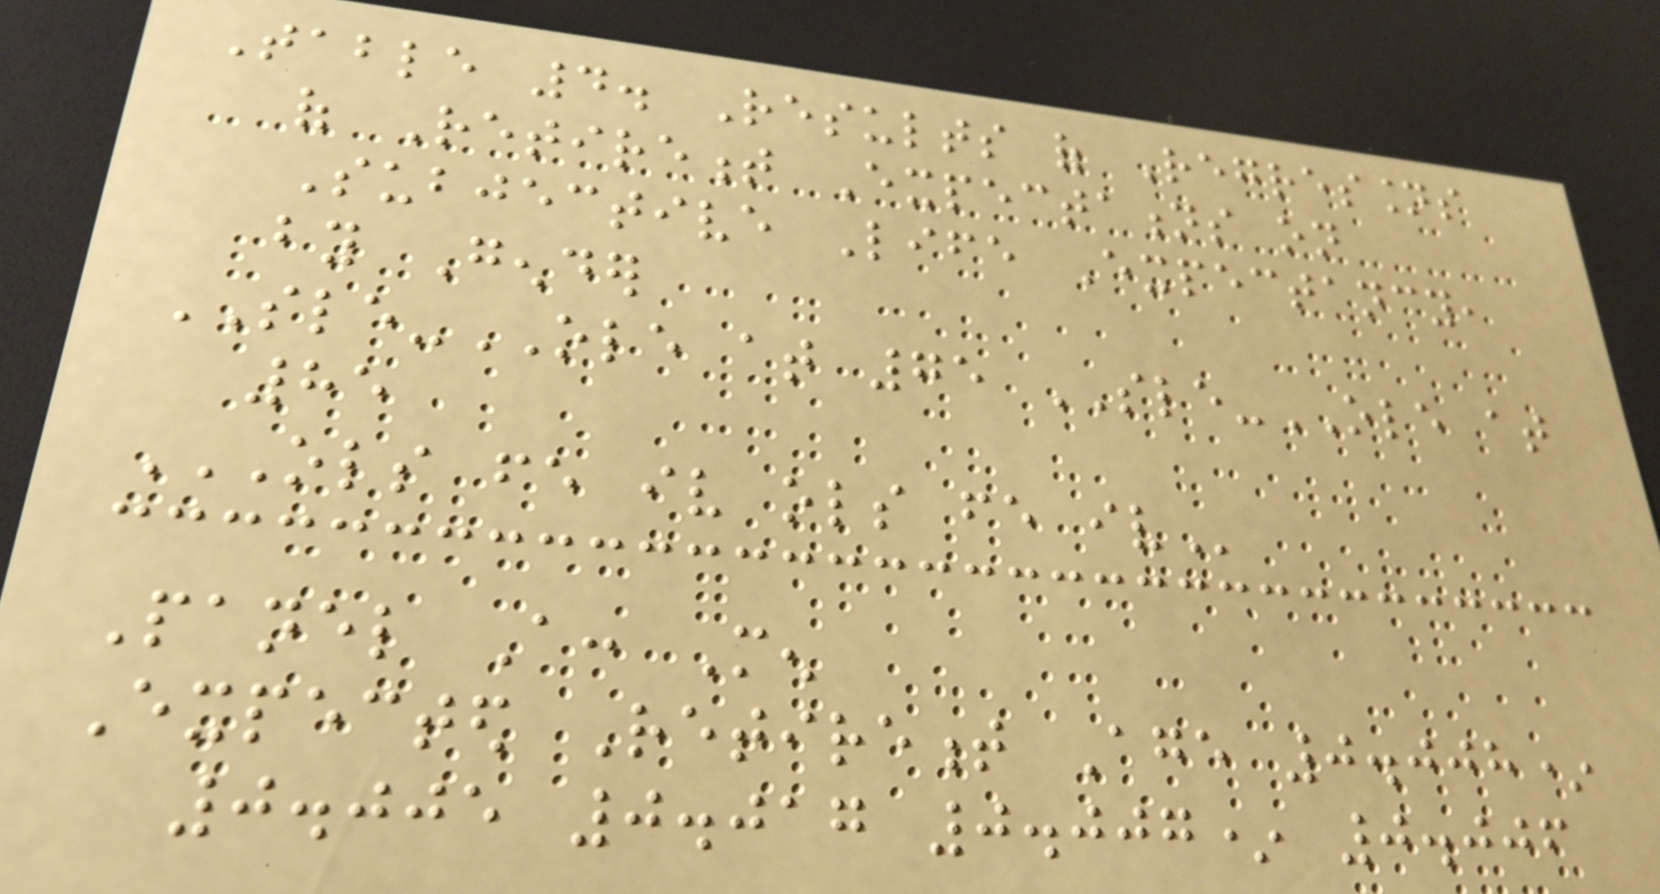Table 4. Results of Regressions
of Retirement Expectations on
Subjective Life Expectancy,
by Gender
SLE-OLE at 75 SLE-OLE at
85
OLS FE IV OLS FE IV
Panel A: Men
Expected Retirement Age 0.008*
0.005 0.017 0.007* 0.006
